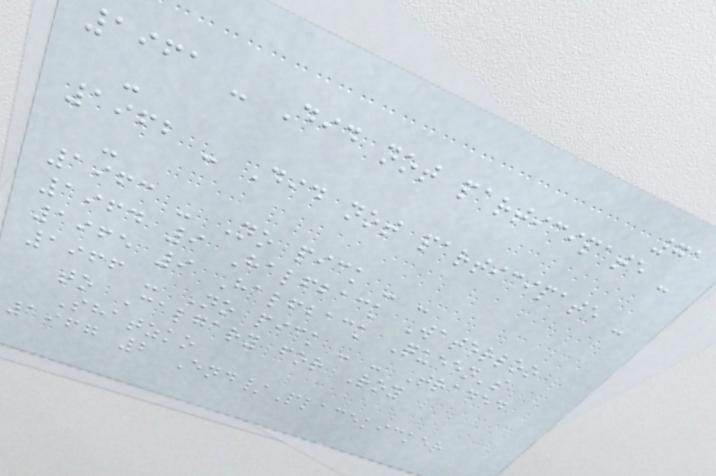71
1961 - Did not participate -
-
1962 - Did not participate -
-
1963 - No pick - -
1964 9 Halfback Waterloo
1965 9 Halfback Queen's
1966 - No pick - - Traded
to Calgary for Roy
Shatzko
1967 2 End/Placekicker
